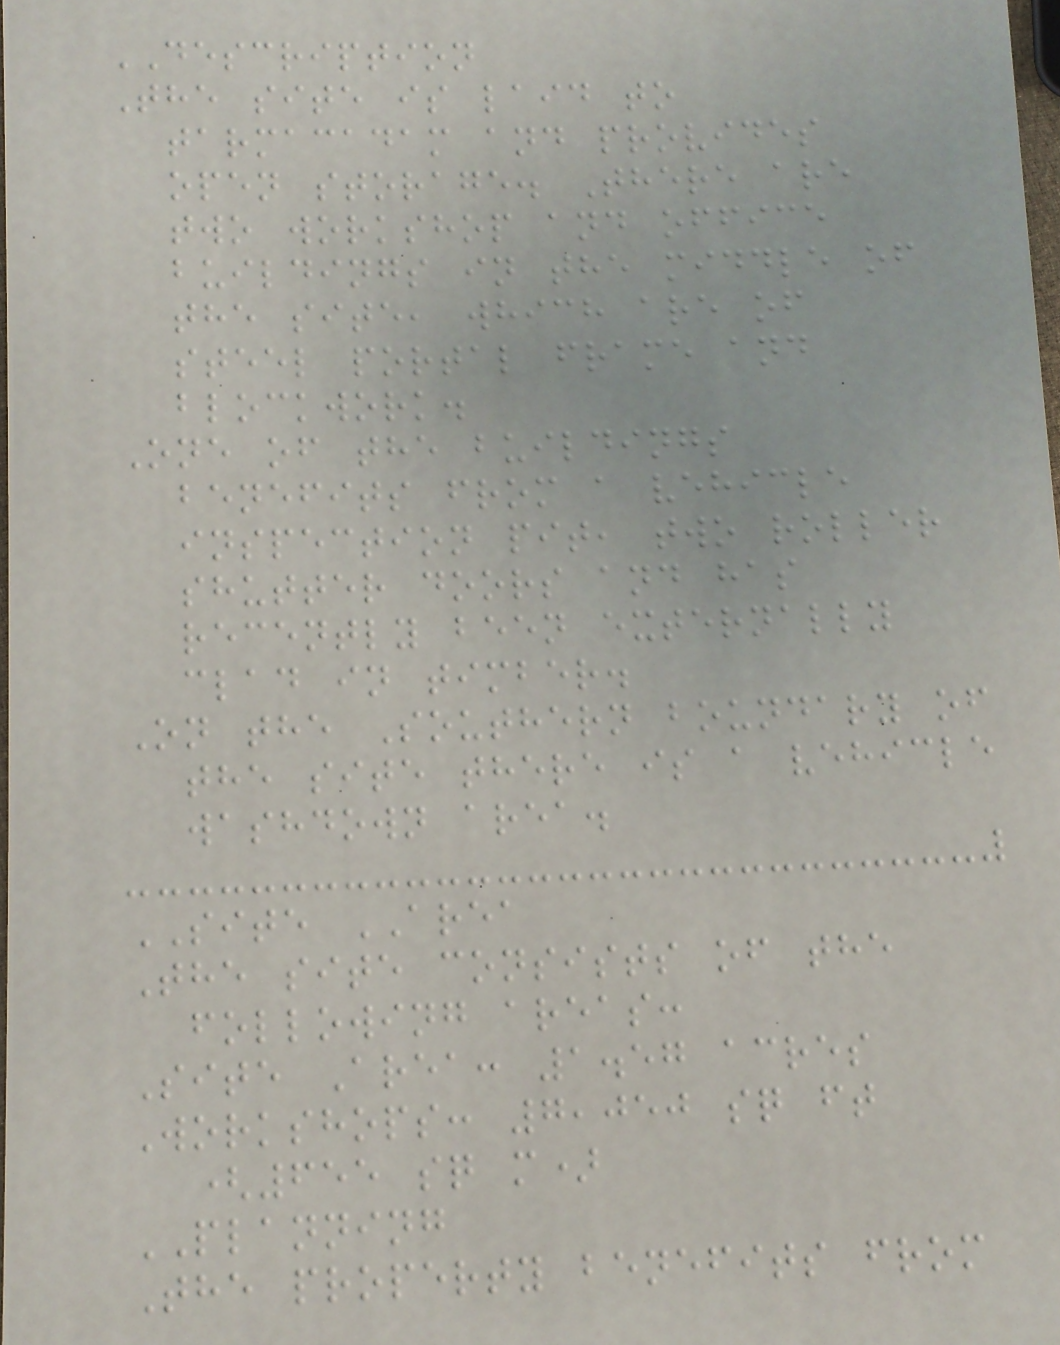DESCRIPTION
The site is laid to
tarmacadam and provides
open storage. There are
two workshop and office
buildings in the middle of
the site, which are of
steel portal frame and
blockwork.
One of the buildings
benefits from a vehicle
inspection pit, two roller
shutter doors and has
recently been externally
clad in timber.
On the Southern boundary of
the site there is a vehicle
washdown area.
SITE AREA
The site consists of the
following areas:
Site Area: 1.57 acres
Workshops: 7,050 sq ft
(655 sq m)
PLANNING
The property benefits from
